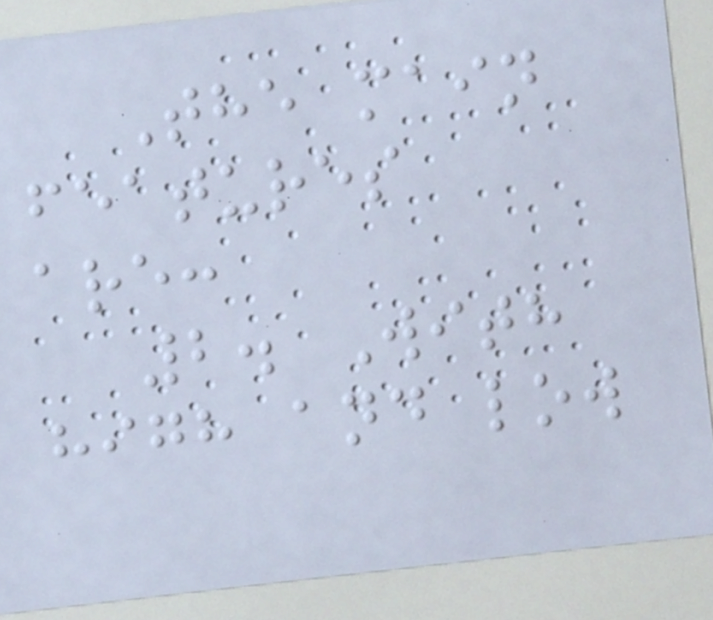The main
features
are:
2. With
high and low
